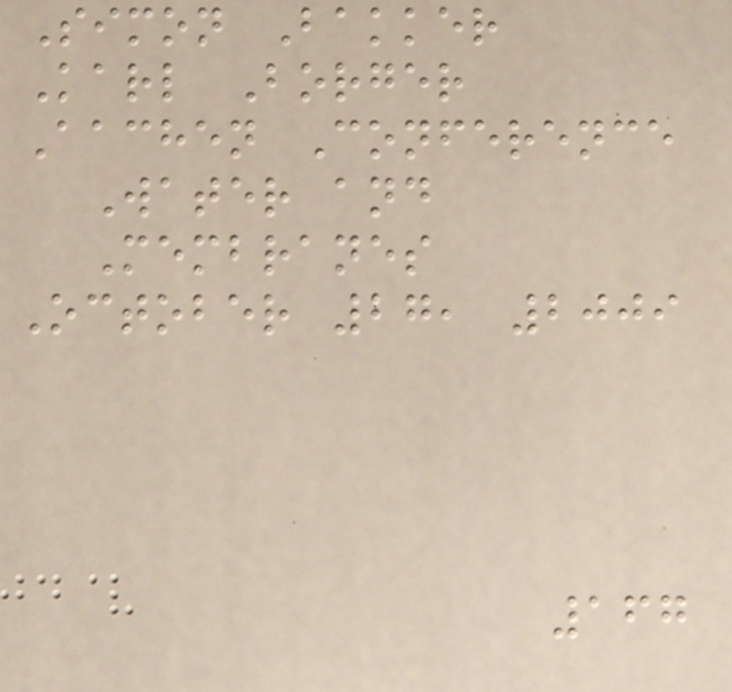Simon Bakker
Karl Borger
Aachen Conference
Water and
Membranes
October 27, 2009
167
